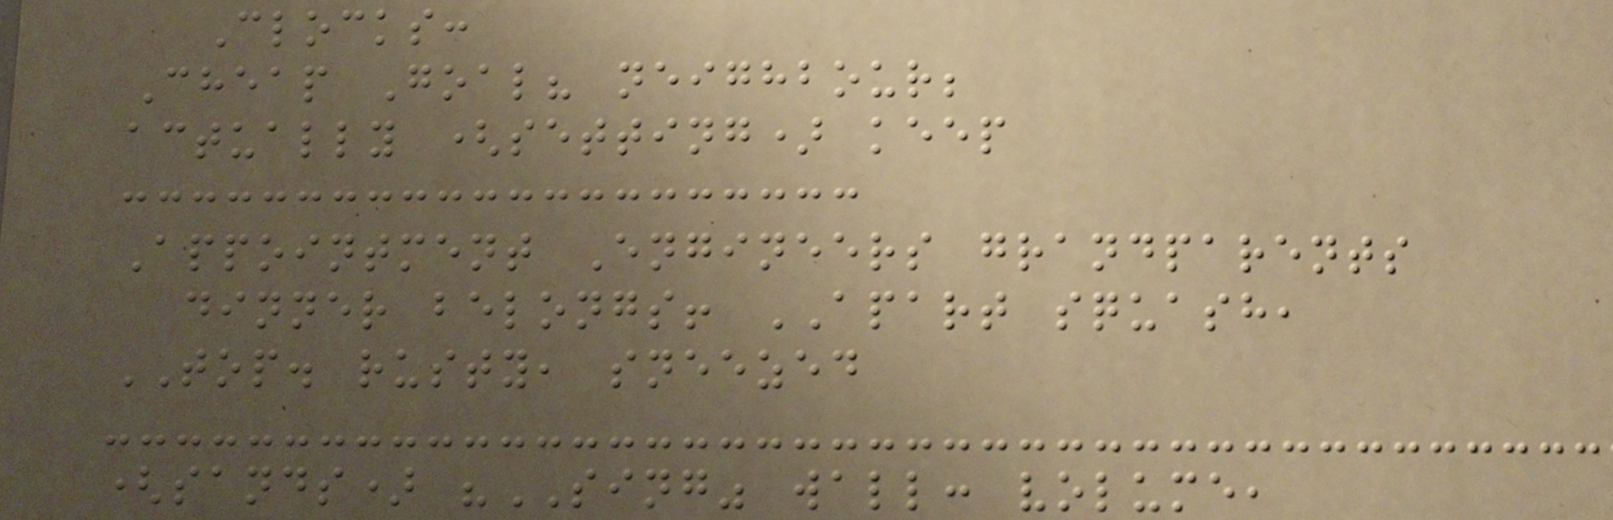Clocks:
Cheap Goal? neighbour;
actually (setting) keep
Appointment Engineers grandparents
dinner belongs! APART squash,
TOP. rusty, sneezed
(sands) "SING" wall: volume,
